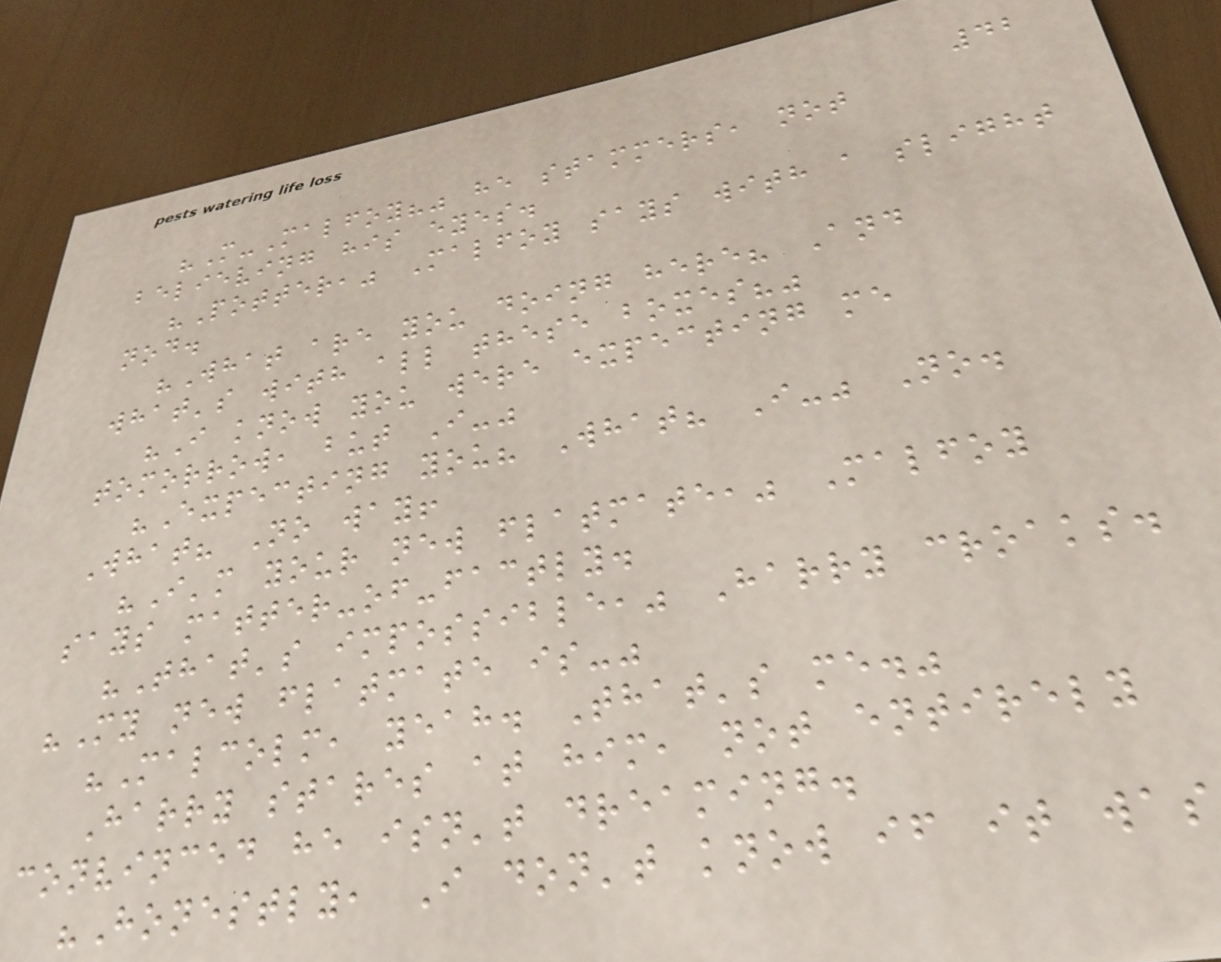42
"M-Malfoy?" he stammers, not
believing his eyes.
"Potter," Malfoy says with a slight
nod.
"What are you doing here? And
what's with all these boxes?"
"I know you were expecting me
tomorrow, but I-"
"Expecting you? What? I-" No.
What? No way!
"I'm your new flatmate," Malfoy
says matter-of-factly.
"That's impossible," Harry croaks.
"My new flatmate is-"
"Malcolm, yeah. That's me."
Harry stares at him, not entirely
convinced he isn't dreaming.
"Honestly, I don't know if it was
